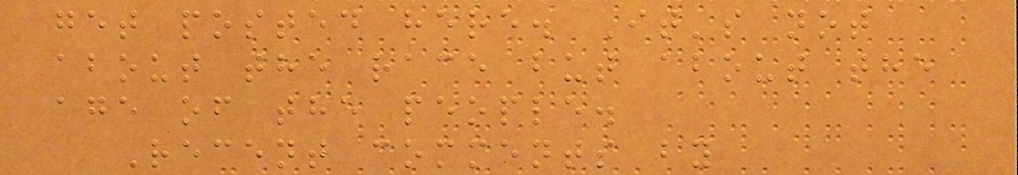get posted here. It's not
about the race but about the
age of the people.
Recent comments by
